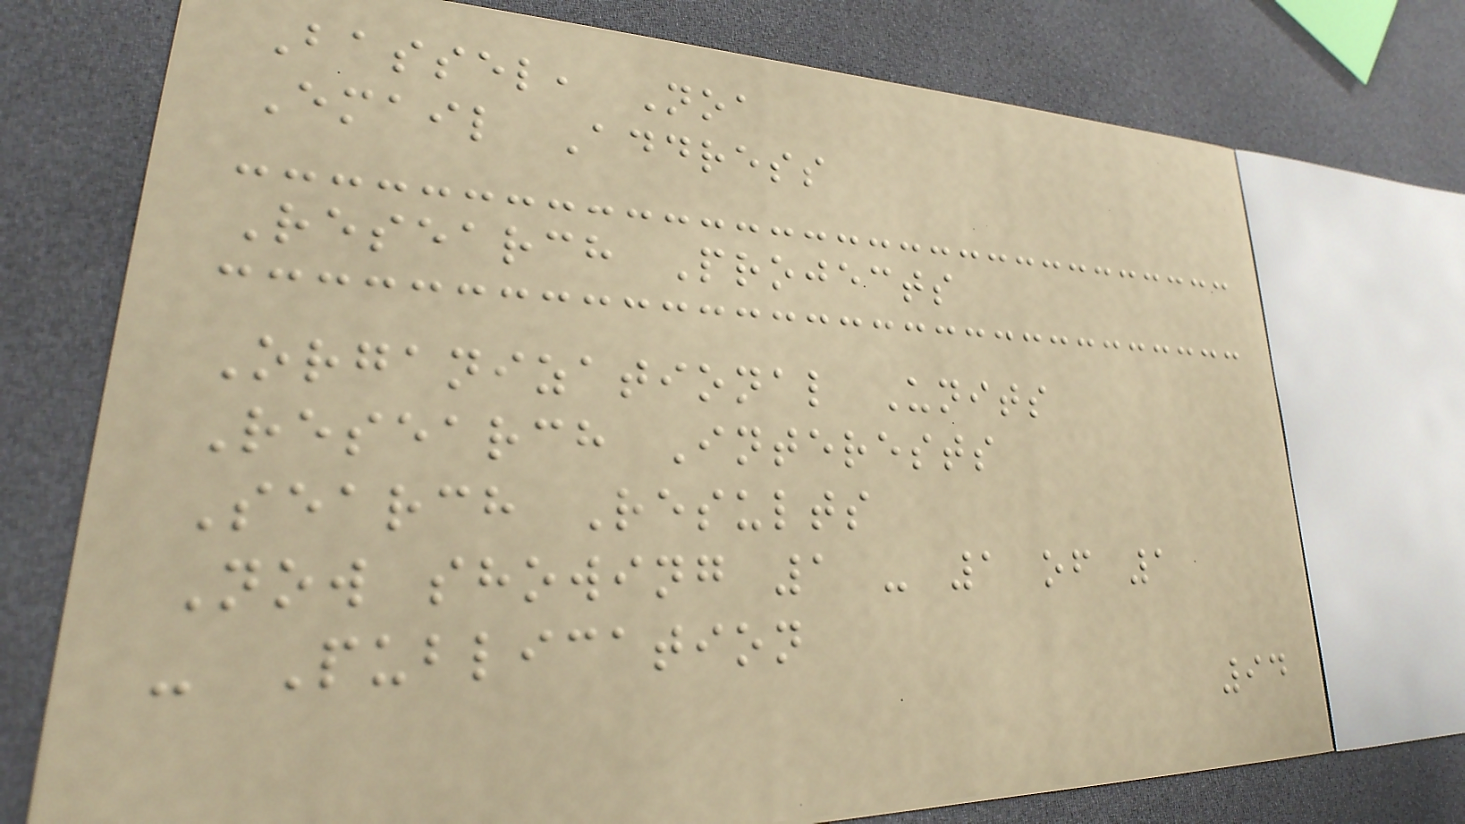Bassel, Noa
Email Address
Research Projects
Organizational Units
Research Interests
Search Results
Now showing 1 - 1 of 1
- Publication
94
